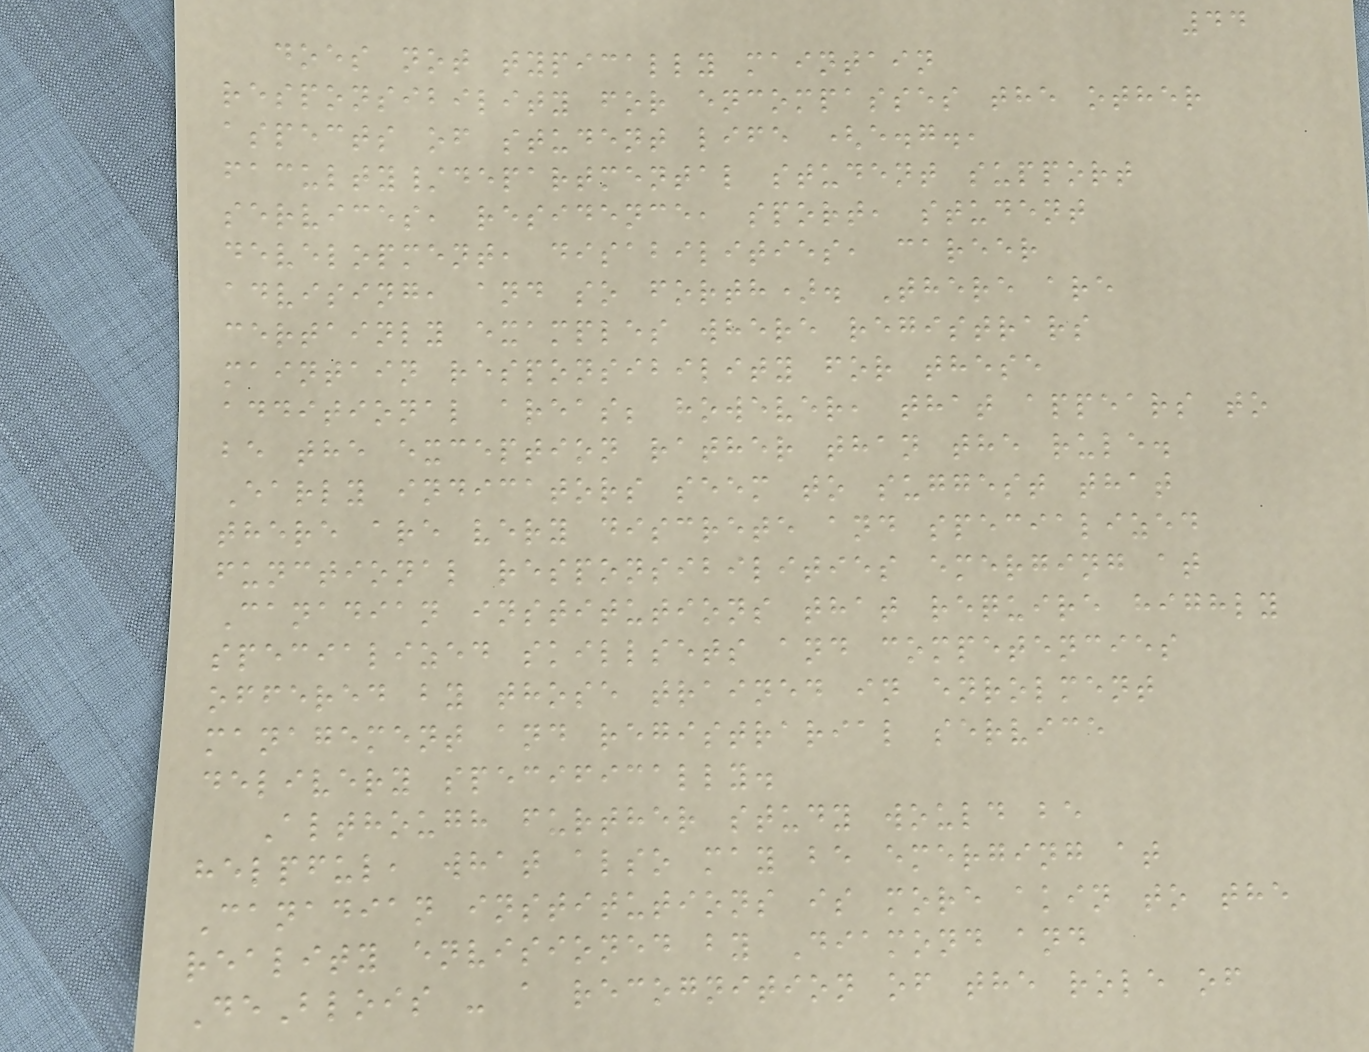44
does not typically maintain
responsibility for encompasses the other
aspects of student life (e.g.,
faculty/departmental student support
services, residence, sport, student
development, disabilities, career
advising, and so forth). There are
certainly examples where registrars
maintain responsibility for these
additional areas; however, that appears to
be the exception rather than the rule.
Early indicators seem to suggest that
there are very discrete and specialized
functional responsibilities emerging at
Canadian institutions that require highly
specialized skillsets and competencies
offered by those trained in enrolment
management and registrarial service
delivery specifically.
Although further study would be
helpful, what also may be emerging at
Canadian institutions is more akin to the
reality envisioned by Diamond and
DeBlois - a recognition of the role of
